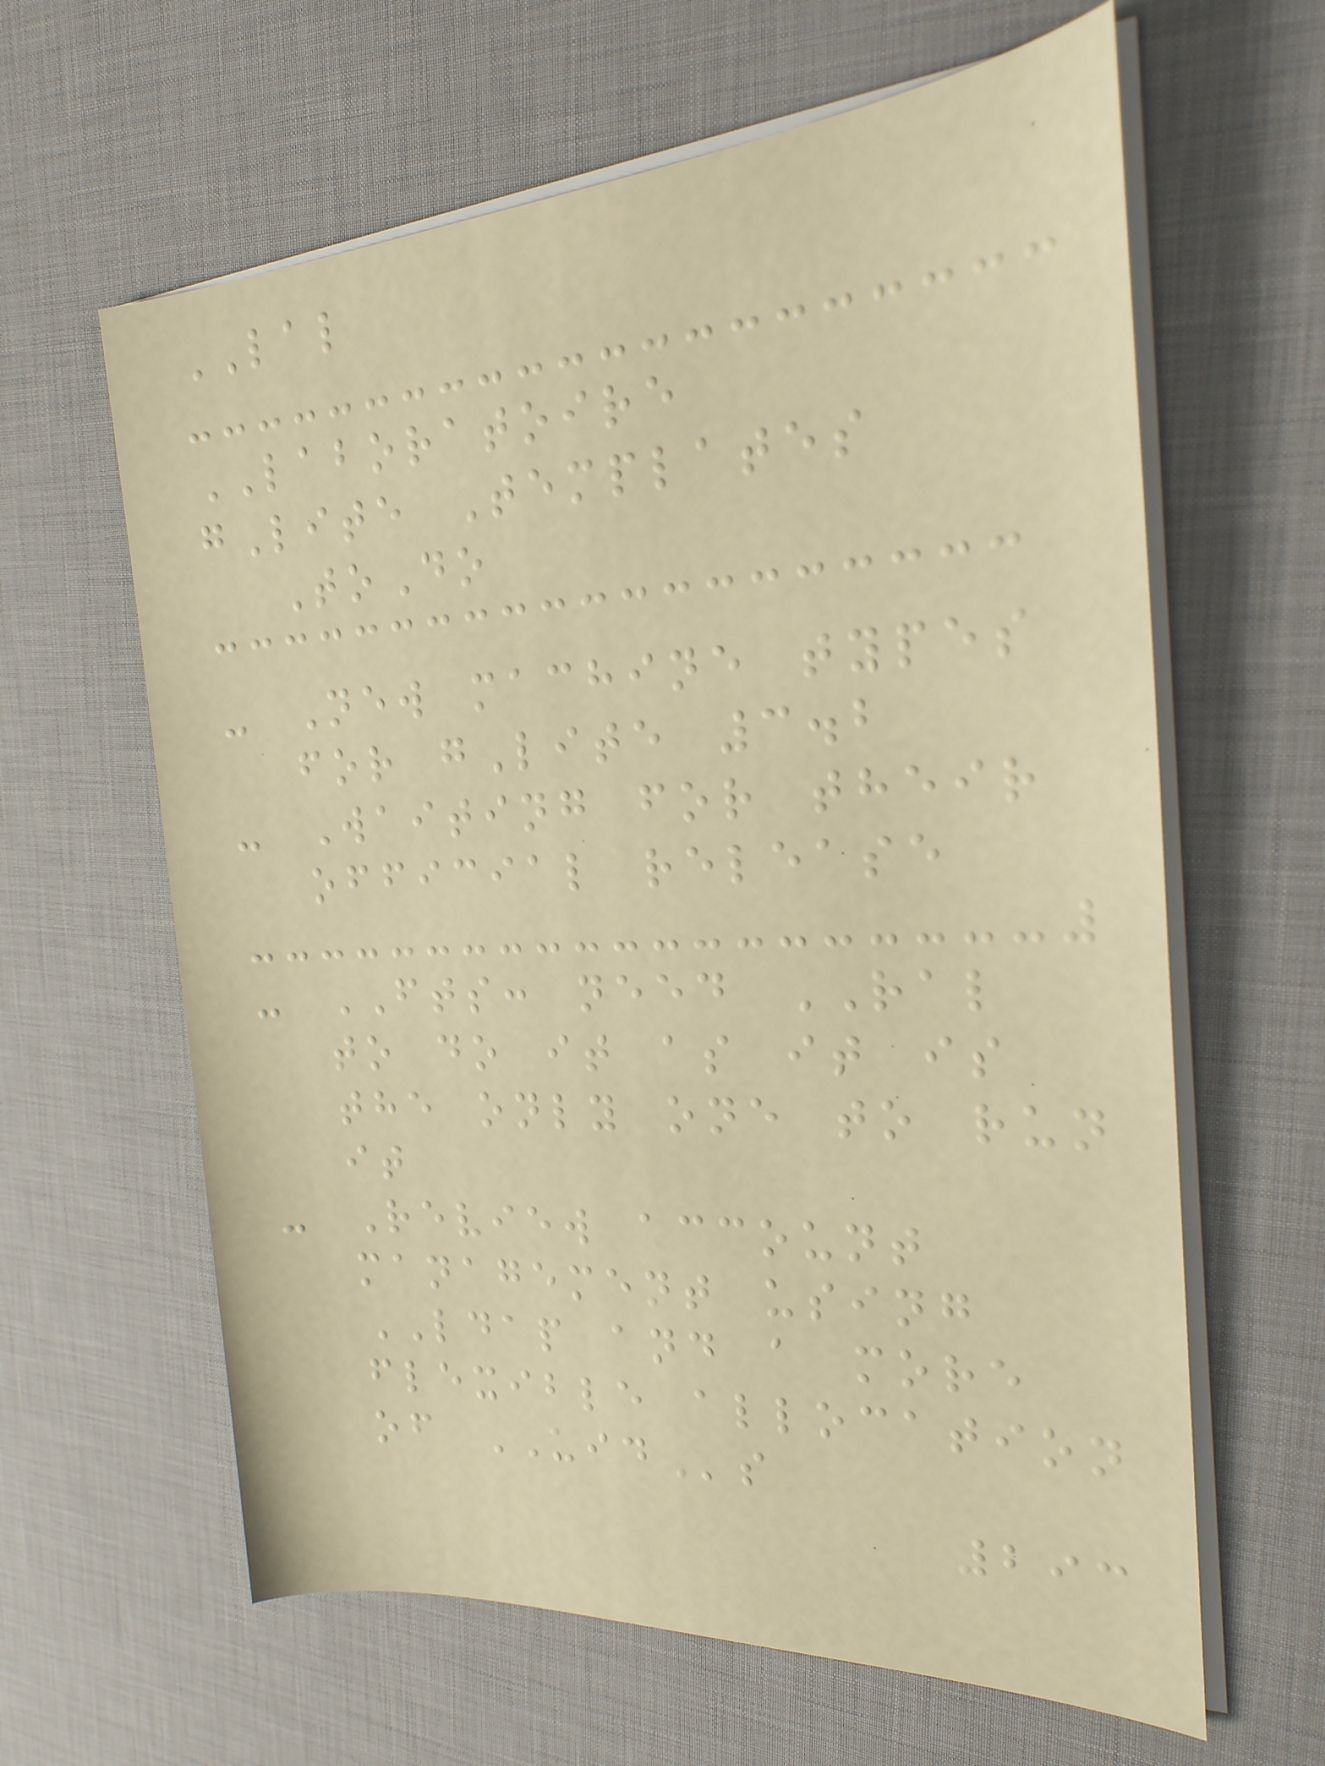LAL
LABORATOIRE
gLite Templates
ToDo
- New machine types
for gLite 3.2
- Waiting for their
official release
- FTS: need RAL
to do it as it is
the only one to run
it
- Review account
management using
LDAP and a more
flexible allocation
of UIDs
293
